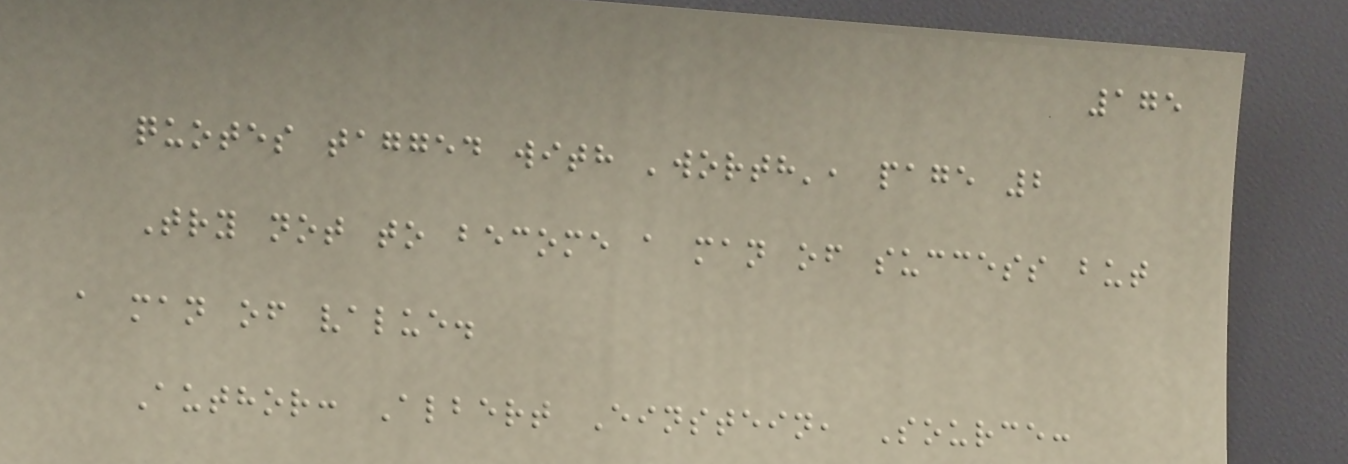175
quotes tagged with 'worth', page 2
Try not to become a man of success but
a man of value.
Author: Albert Einstein, Source:
